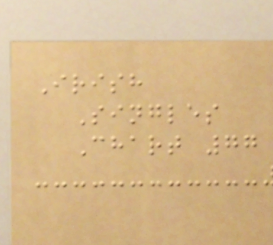Irish
Singles
Chart 77
